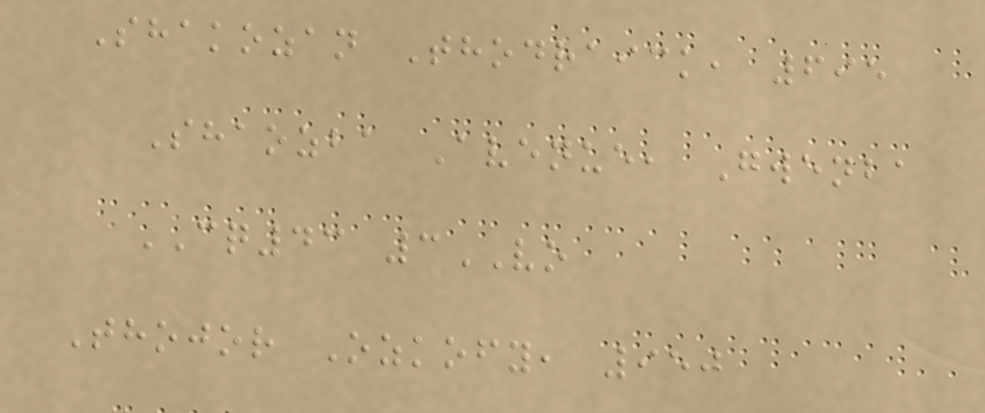Shakozan Thodraick, 695
Shaozba Avenue, Gwenba
CQ43 3VO
Thojor Ozkofy, 950
